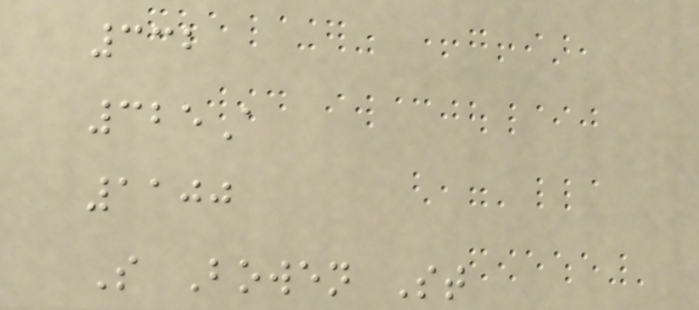332
325A
1100
S Bowen St
